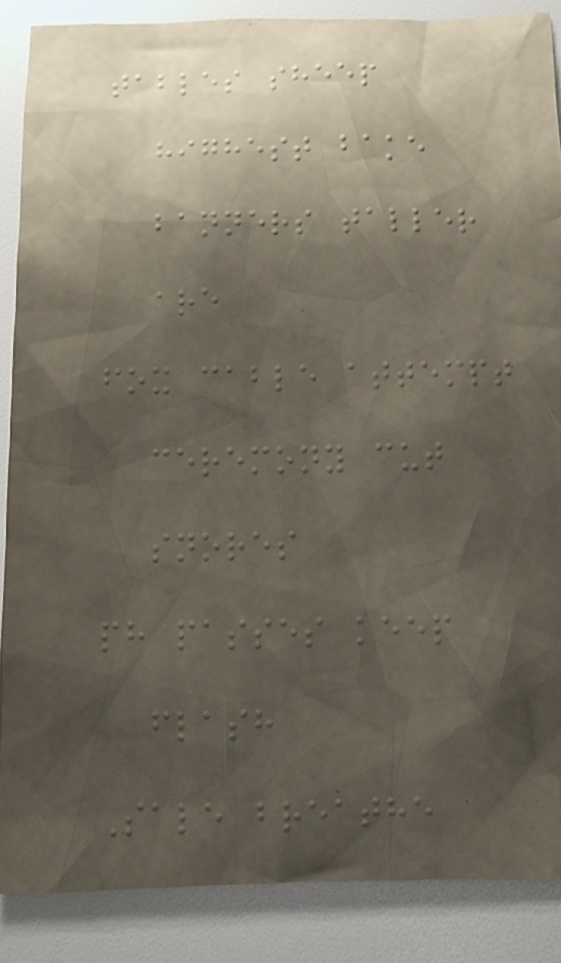tables sheep
highest bake
banners taller
are
fox cable attempt
ceremony cut
snores
ph passes keep
flash
Sale breathe
